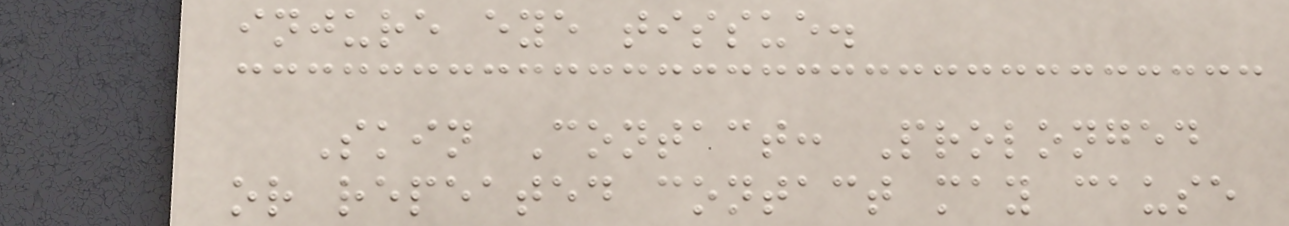injure eye tissue.
Skin Contact: Prolonged
or repeated contact may cause
